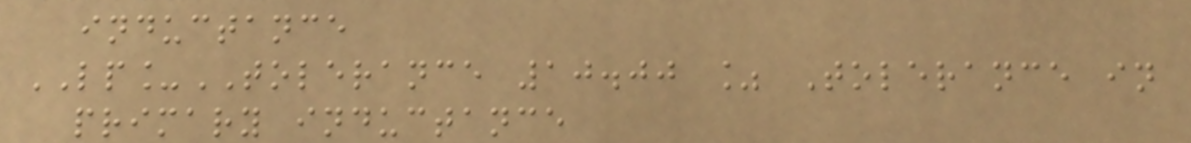inductance
LP_TOLERANCE 10.00 % Tolerance in
primary inductance
